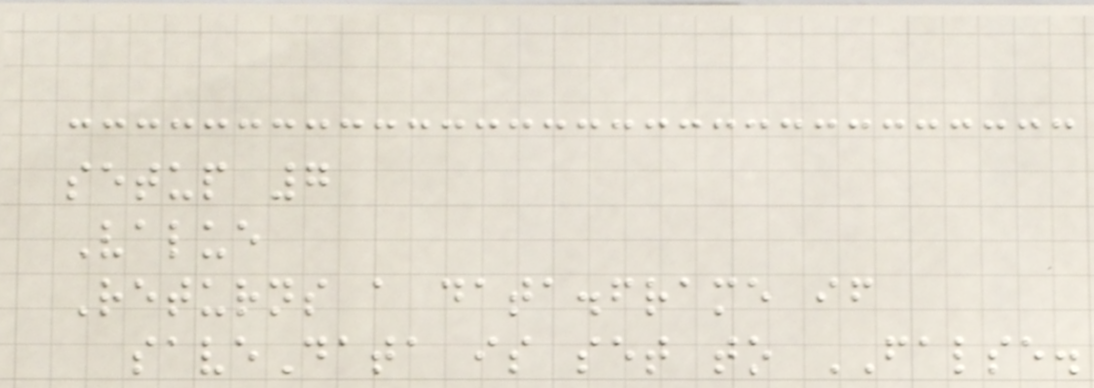setup 7
Value
Returns a data.frame if
saveData is set to FALSE.
